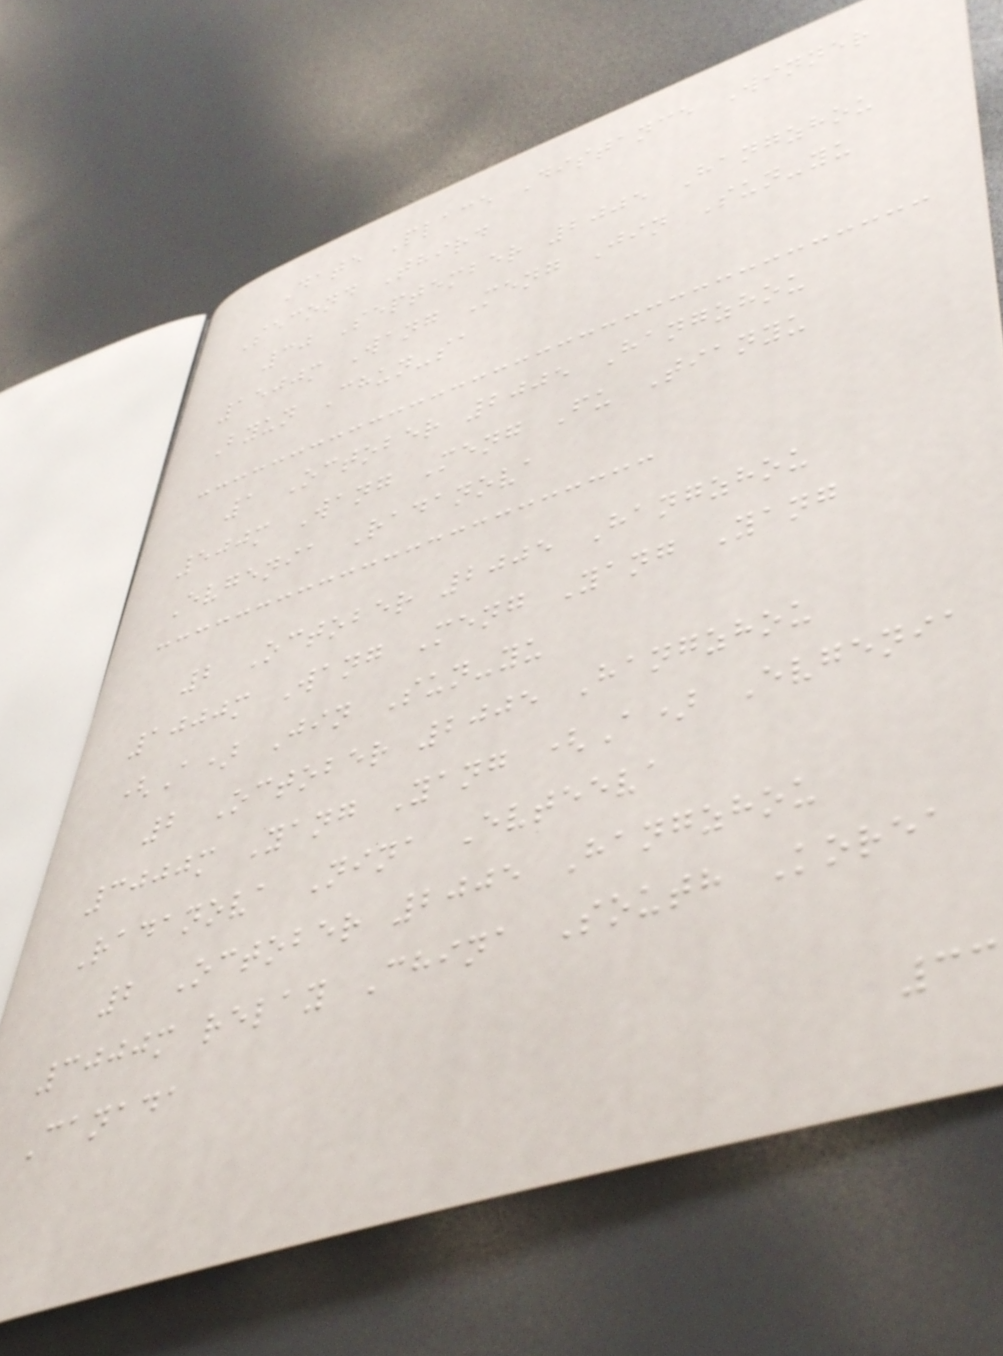Date Place Distance Winner
Second Third
30 September 2005 Hangzhou
1500m Wang Meng Jin Sun-yu
Byun Chun-sa
1 October 2005 Hangzhou
500m Wang Meng Fu Tianyu
Evgenia Radanova
2 October 2005 Hangzhou
1000m Wang Meng Yang Yang
(A) Jin Sun-yu
2 October 2005 Hangzhou
3000m Yang Yang (A) Evgenia
Radanova Nina Evteeva
2 October 2005 Hangzhou
3000m relay China South Korea
Canada
33
